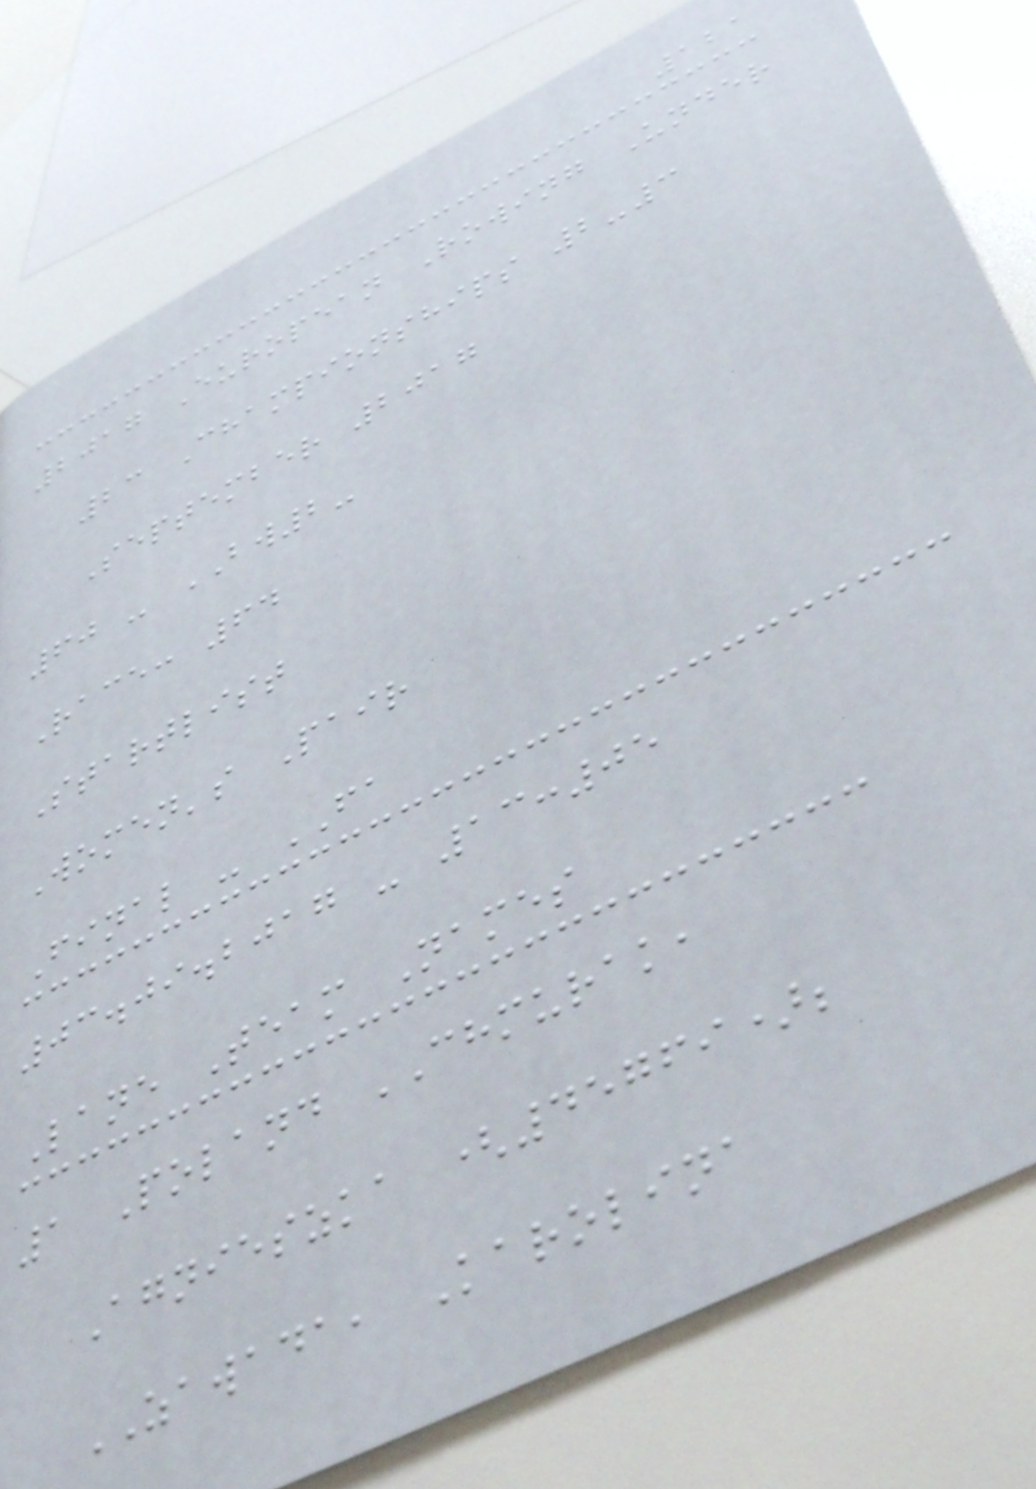121
2017 European Rowing Under
23 Championships 2-3
September 2017
60 - BW2-
Race: 64
Startlist
Women's Pair
Final - FA
03.09.2017 - 13:05
Lane Team Names
1 Poland CHMURAK,
Agnieszka (45769);
ZAWADA, Karolina
